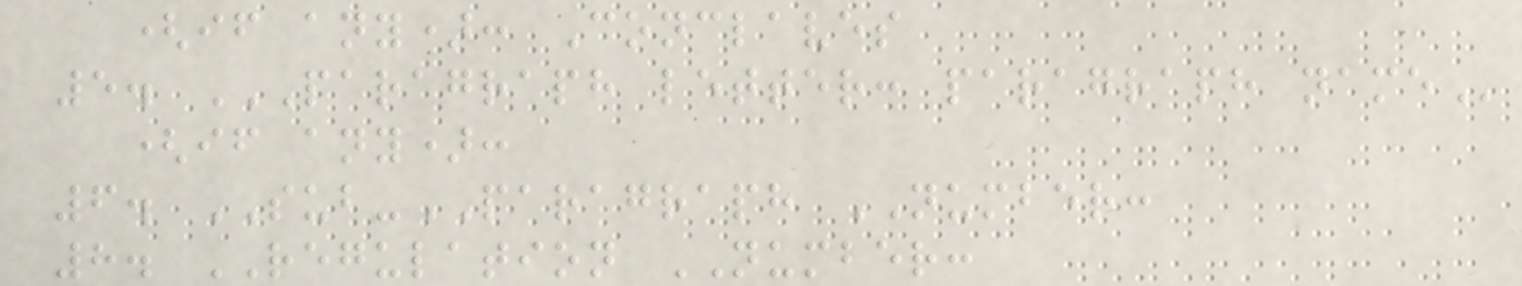(if any): Conclaves
5. PARAGRAPH LETTER: PARAGRAPH NAME
(if any):
6. SUB-PARAGRAPH NUMBER:
8. REGULATION NUMBER:
